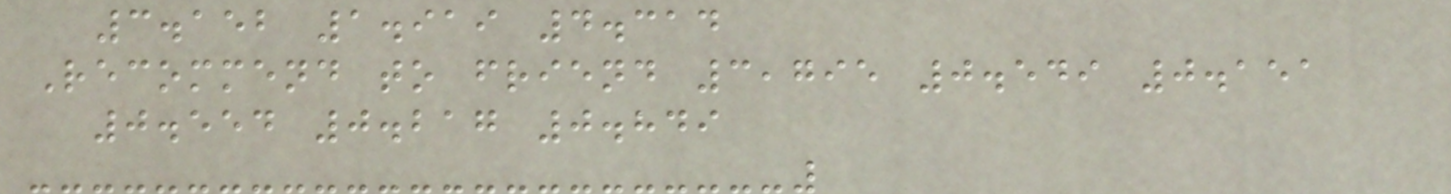3.152 1.919 4.314
Recommend to friend 3,795 0.549 0.151
0.554 0.217 0.849
